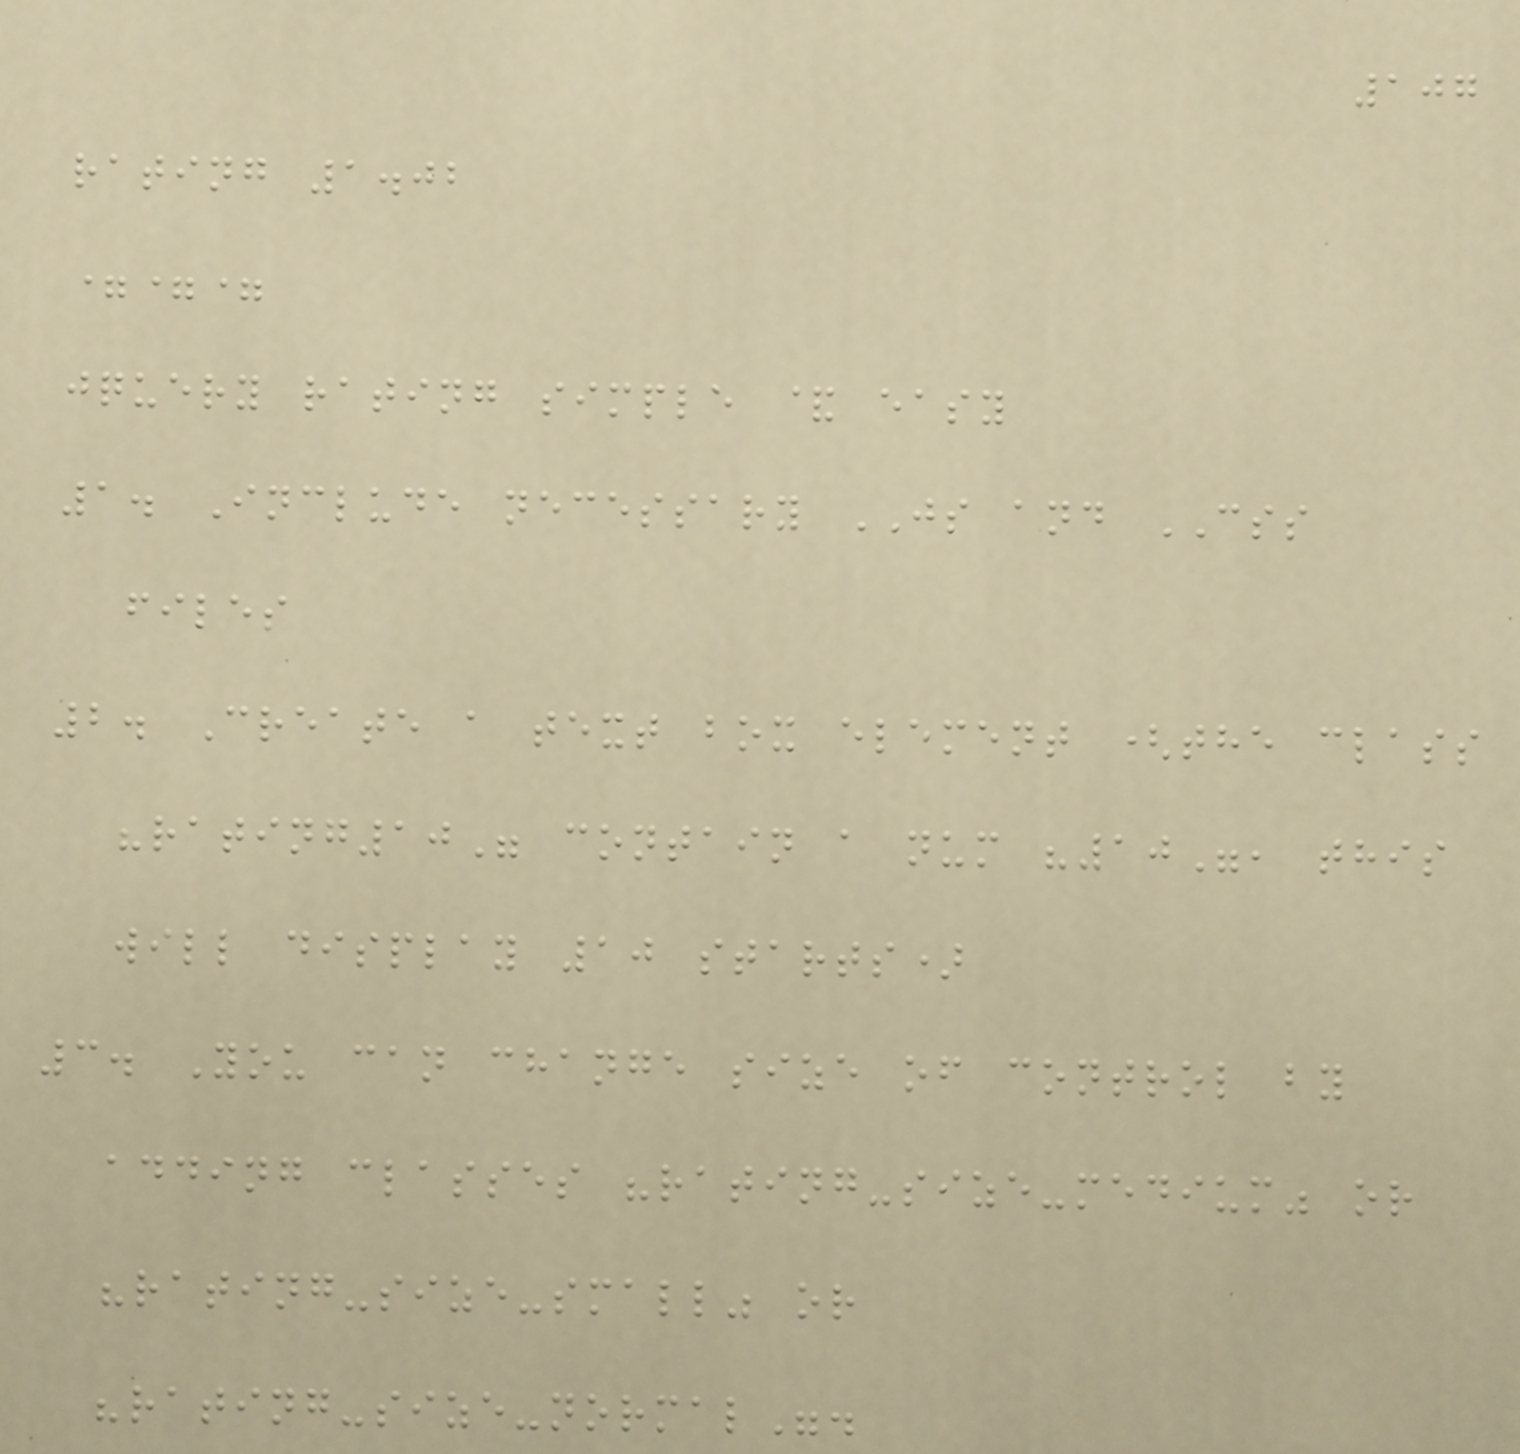107
rating 1.02
===
jquery rating simple & easy
1. Include necessary JS and CSS
files
2. Create a text box element (the class
"rating10" contain a num "10", this
will display 10 starts)
3. You can change size of control by
adding classes "rating-size-medium" or
"rating-size-small" or
"rating-size-normal".
